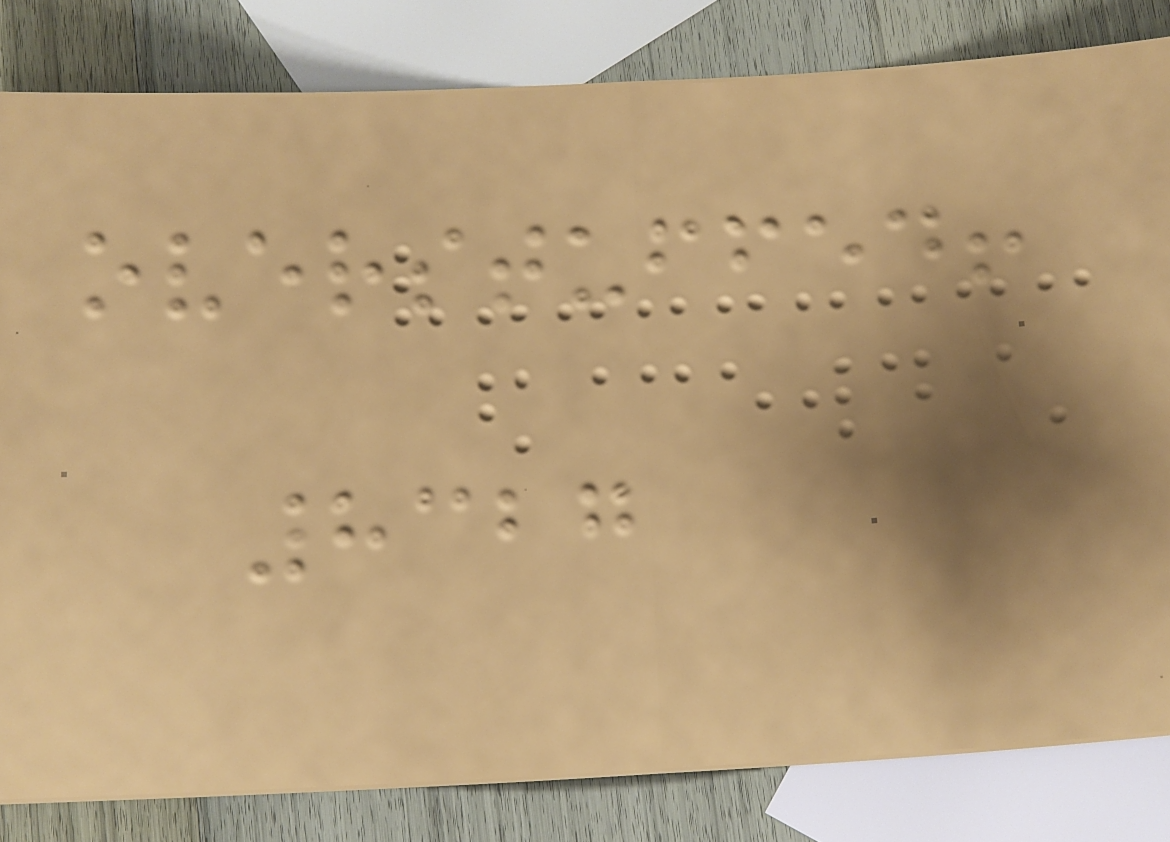overstuffed!
8327
